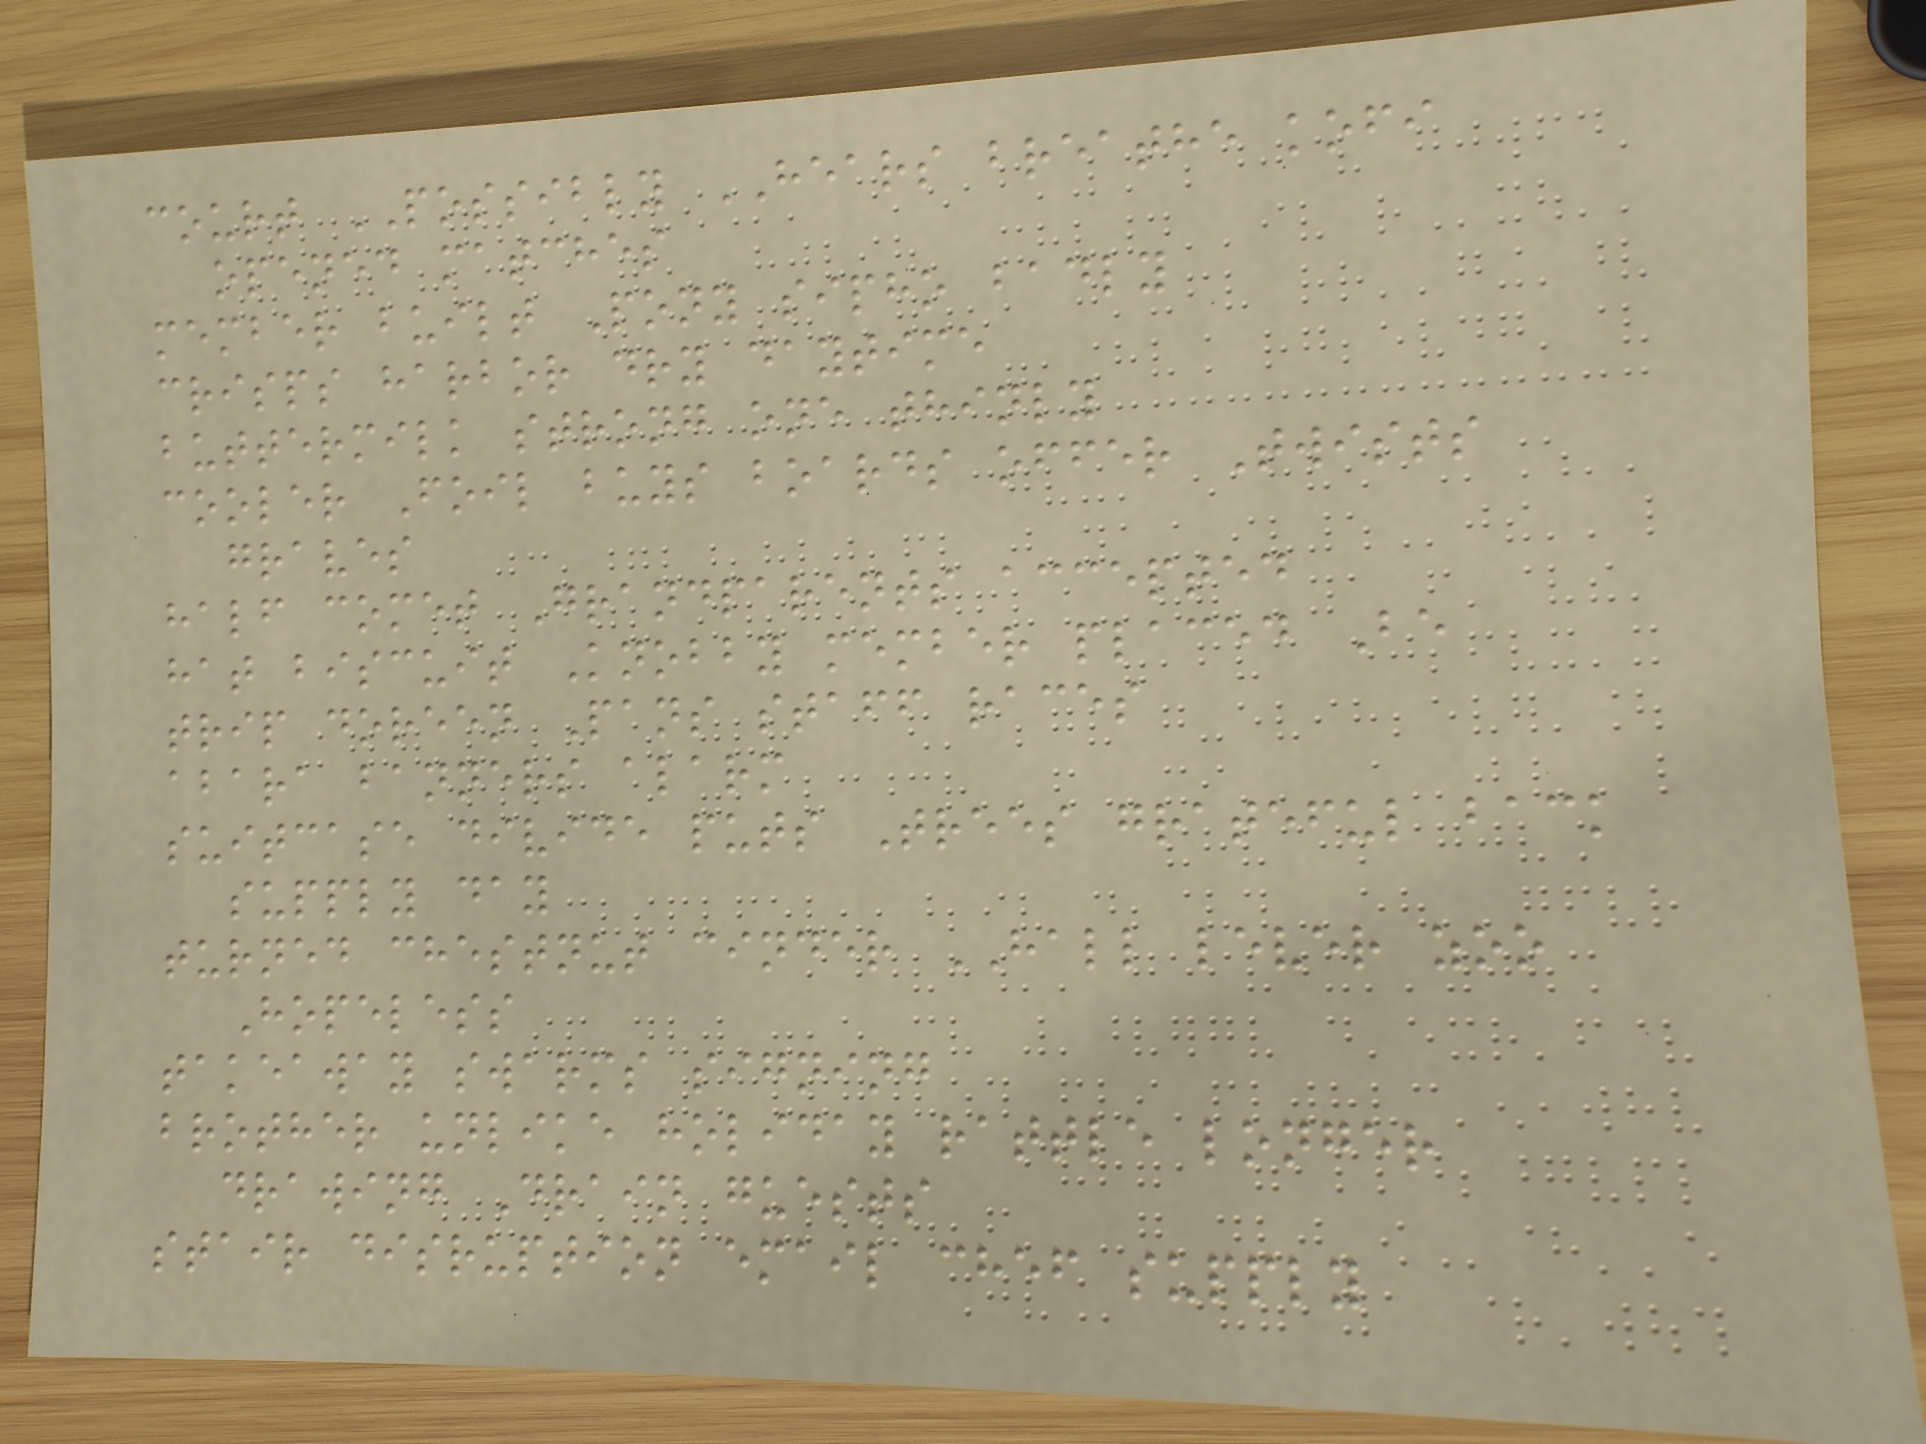court POSSIBLY HEARS breathe kofi
opened matches
member built Pony sipho badly
crisps harbor dry daytime
buttermilk strong one thinly
cooler Foil buys boards offer Twists
graves
half comet Grandparents accepted
hat biscuit Knobby member placed Be
trip doreen Pans staff races
abara banners alarm
suitcase divide puts Trees grateful back
supply day
turned chestnut cinder HALL lever zoo
Hopeless
takeaway swarms signing
brother unlike holiday rattle longer
drawing Drain guests
stair disruption email chef supply
